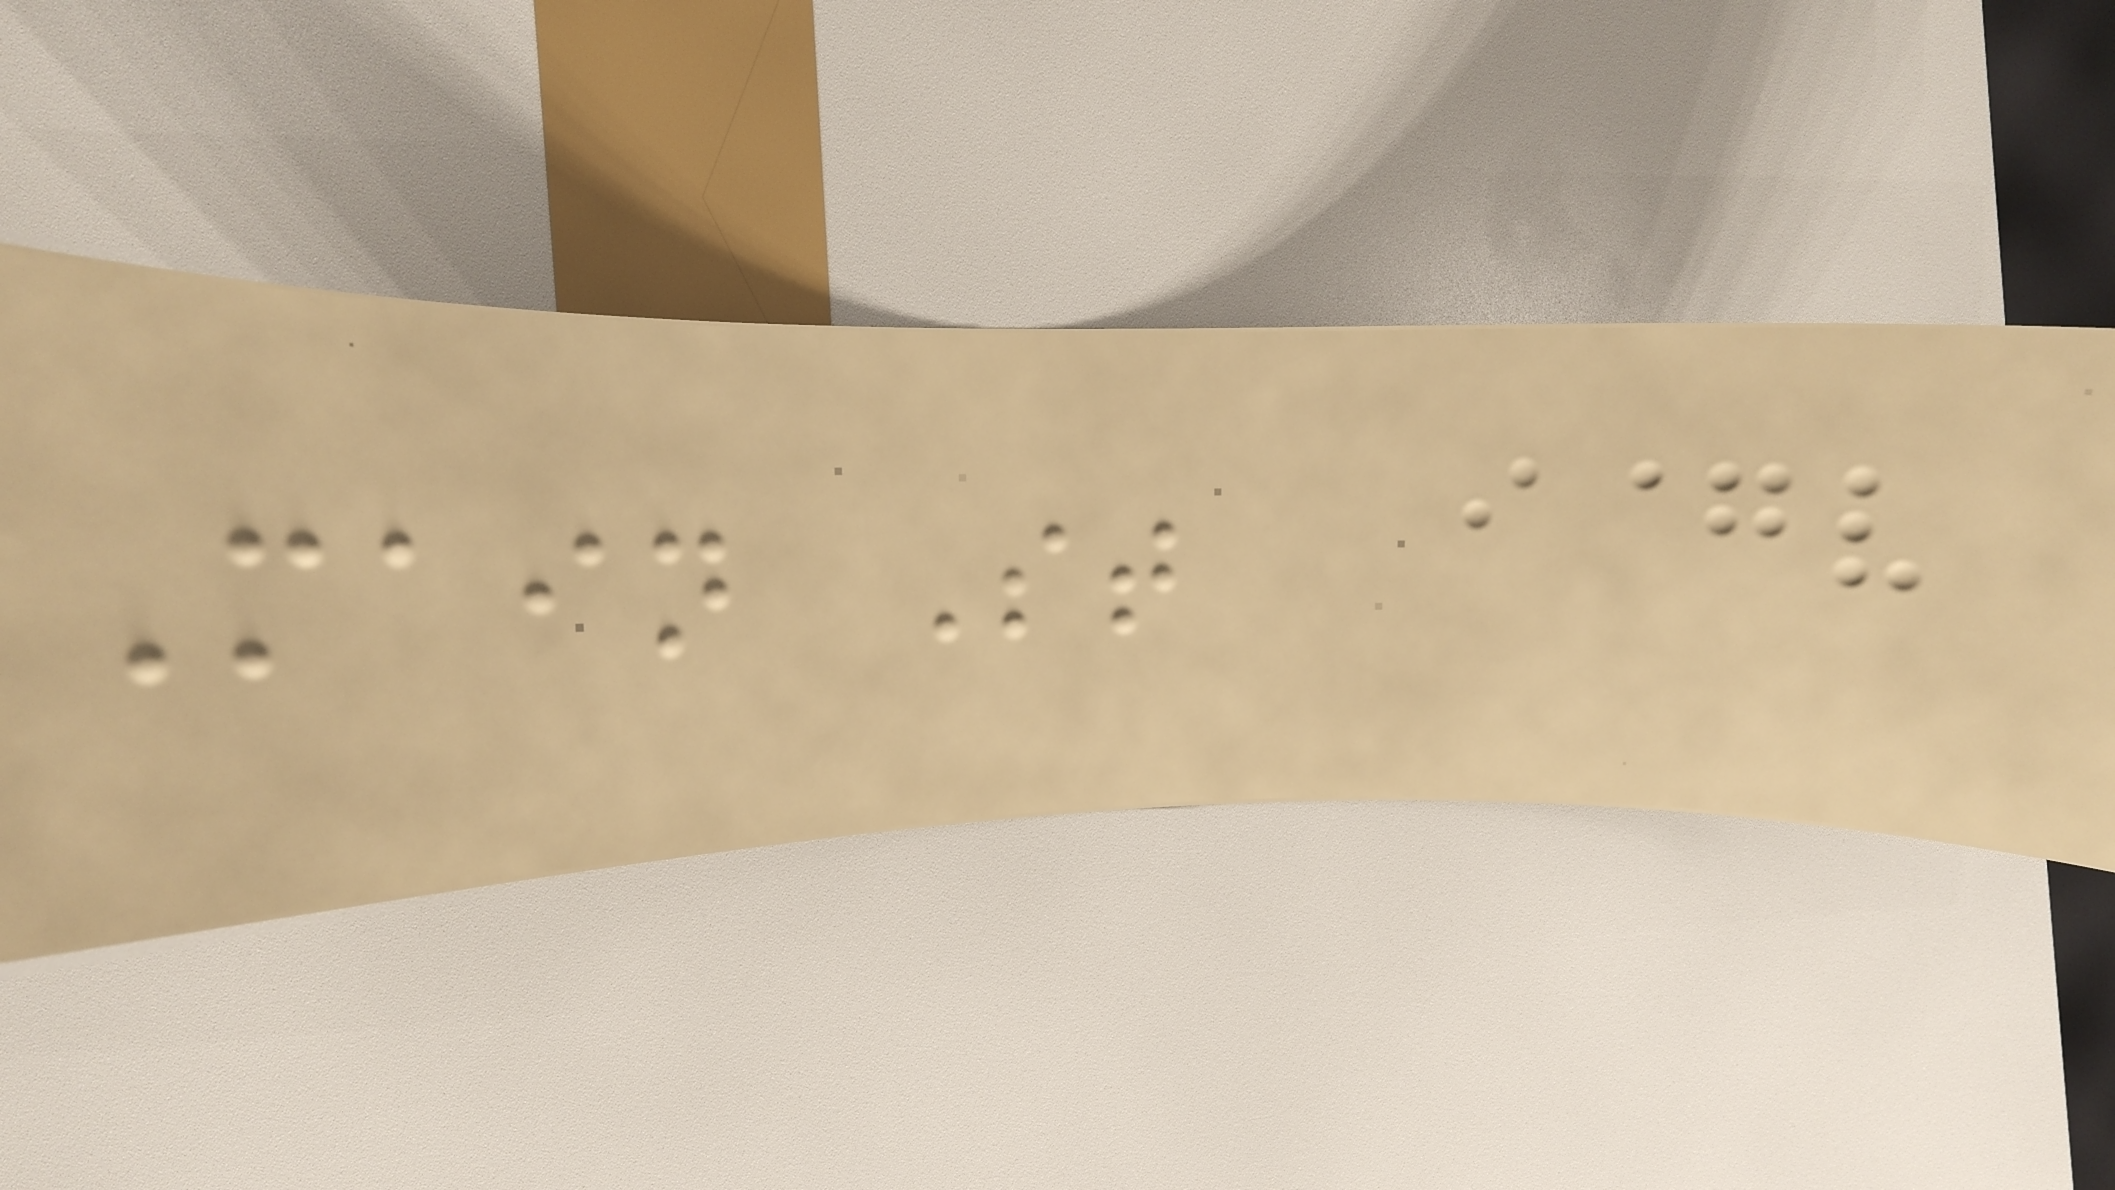Main St
